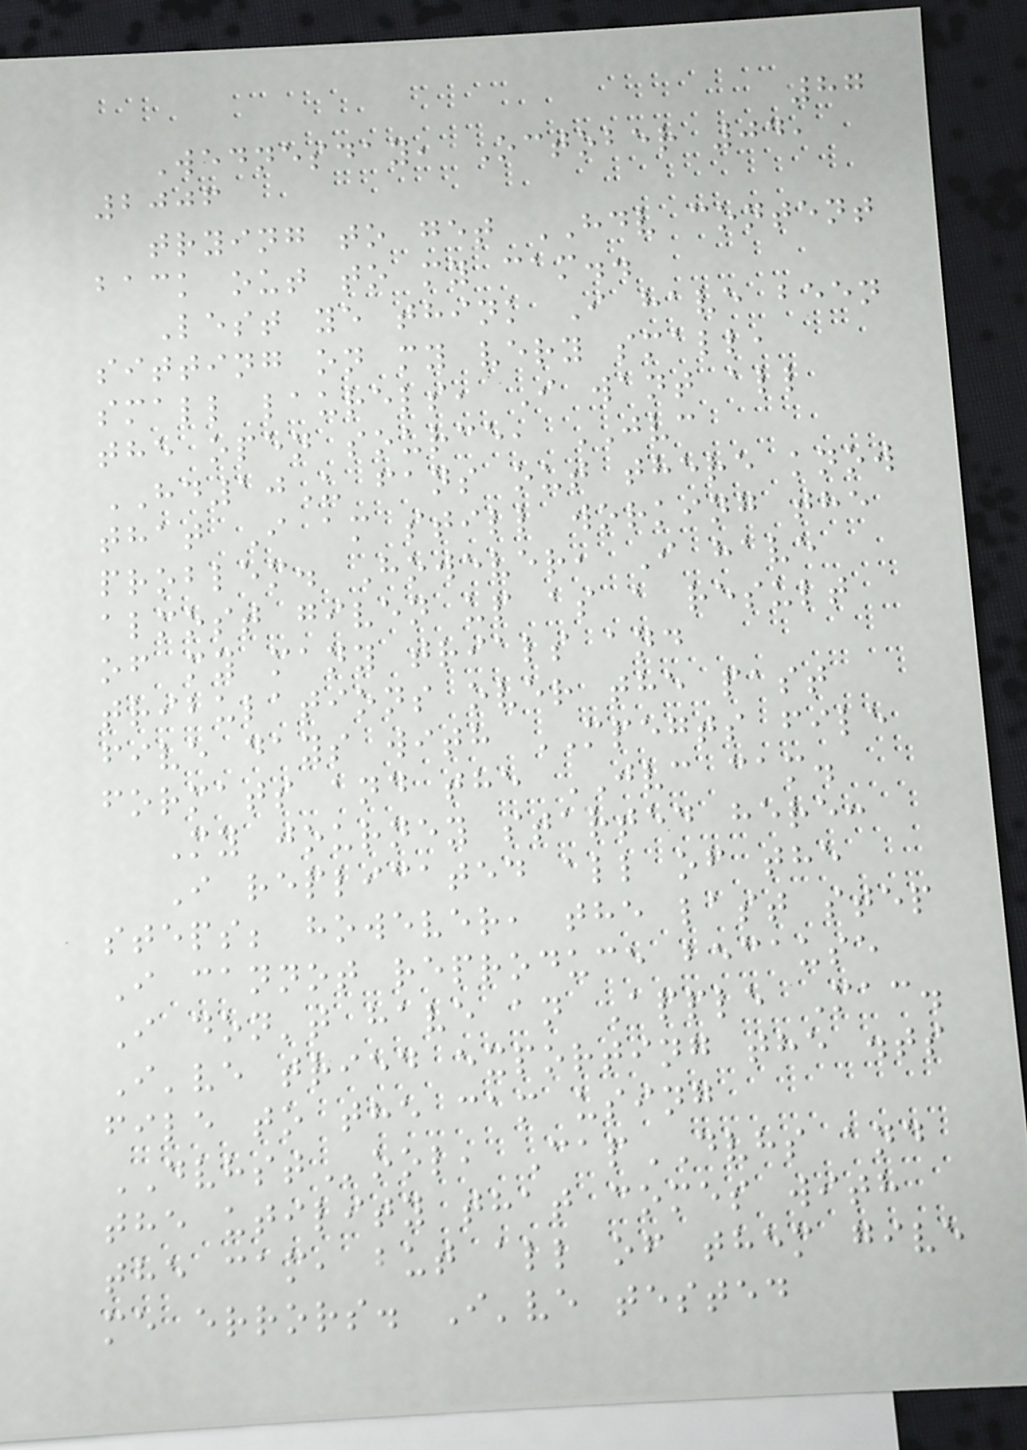87
Wednesday, October 04,
2006
trying to get HDV content
back out to my cam..
Lest ye think I have been
sitting on my very small,
small laurels, I want all
the open source, JVC
HD10U fans out there know
that I am still working the
problem. However, I have
almost given up as a result
of my many trials and
tribulations over the past
five days with MPEGTS file
formats and the JVC cam.
My journey started here:
I replicated all of the
steps; however, the last step
I cannot reproduce because
I don't have an Apple Mac.
I've tried exporting the .ts
file to the cam using
DVHSTool, CapDVHS and
the utility that comes with
the cam, but all of them give
me errors. I've tested
